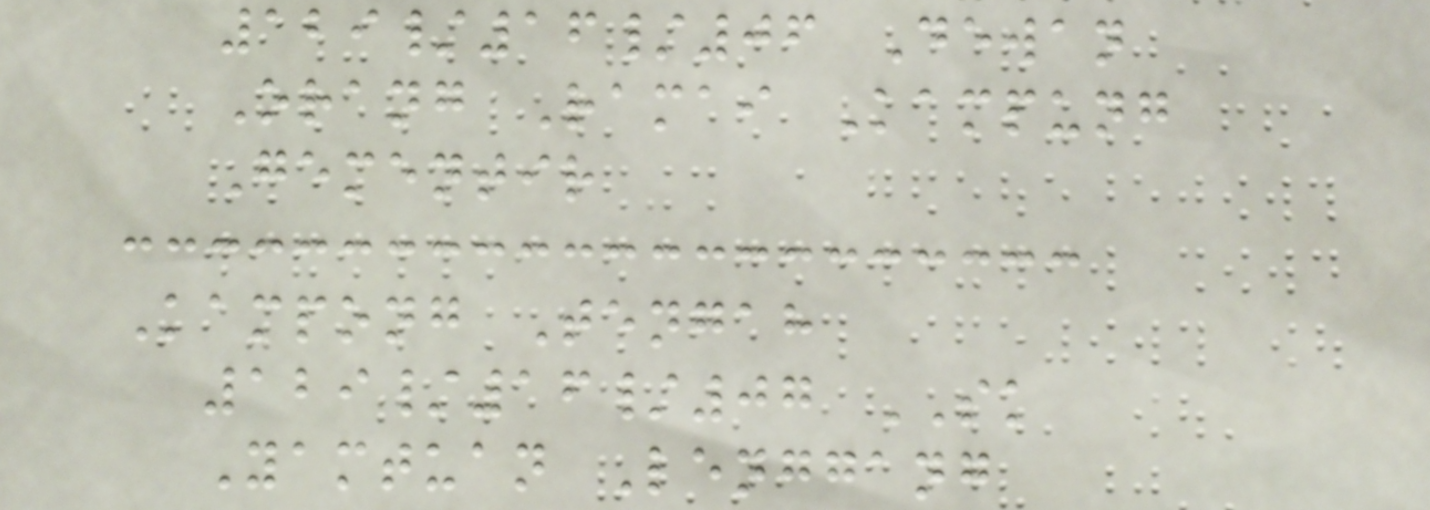129/16/06 Dewan
Orang Ramai Kampung
Gementir
Kampong Tengah
129/16/07 SK
Yamtuan Lenggang
